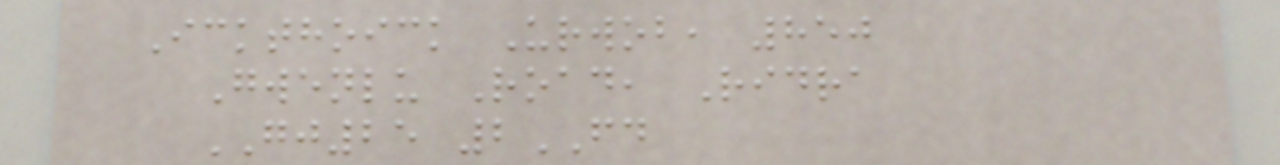Ickthoick Urwob, 850
Gwenlu Road, Ridra
GJ25 2FD
